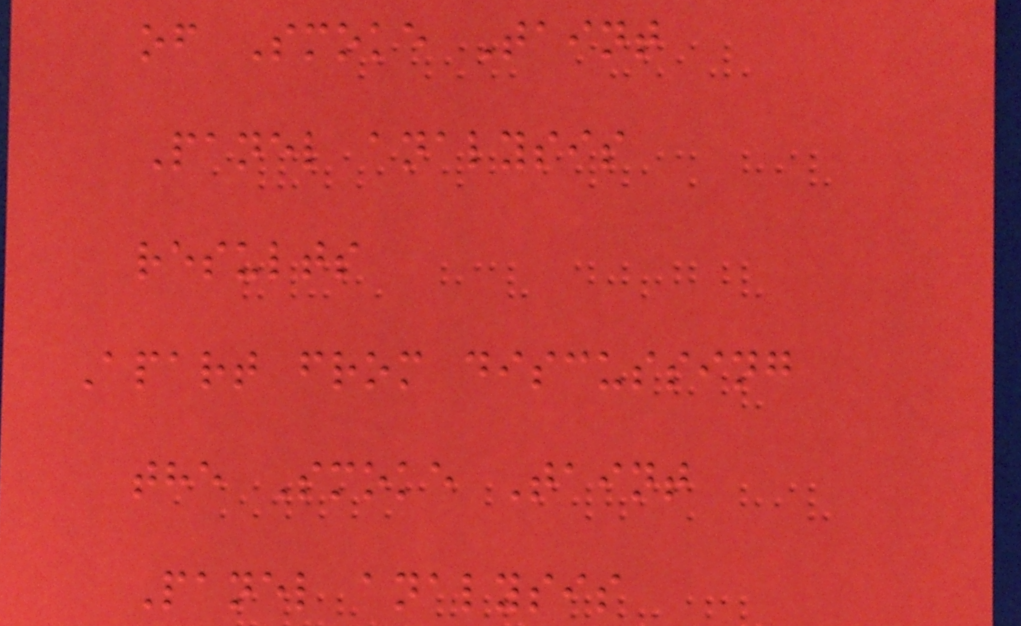of Smoke Taint
Panel analysis
results
Apart from discussing
the Smoke Taint
Panel analysis
